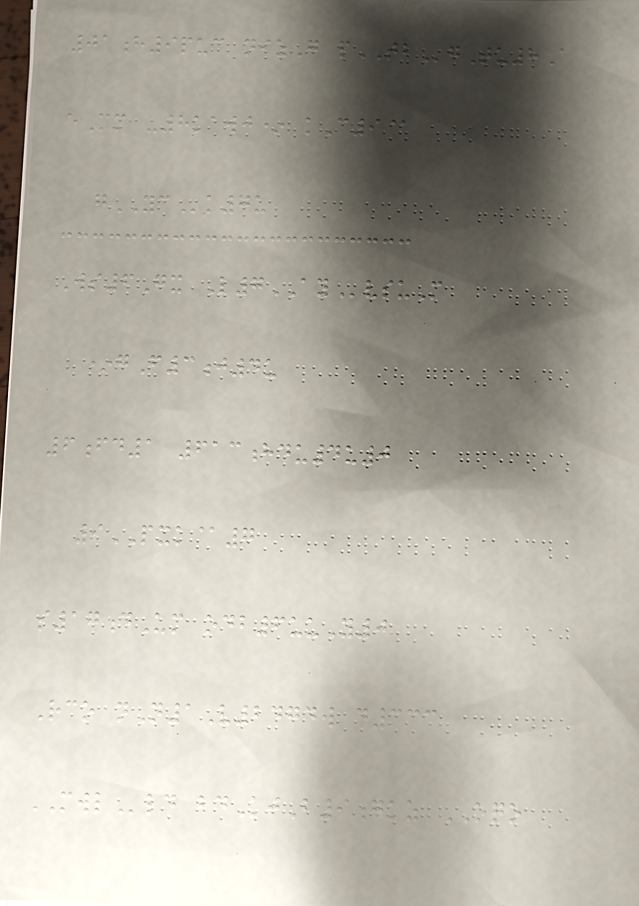01h9puc nizG pTBgTu8A
eMm -8kawj* kC9@
gYCk7u
Ws6Gx L7AYvsuM
*gF3j4u
6fd1 613hdu4u0
9PXK@7
s17dUm odb6uuY0
Rco nN1V2474w d333
MWLld bdKjB9gkz OQO
